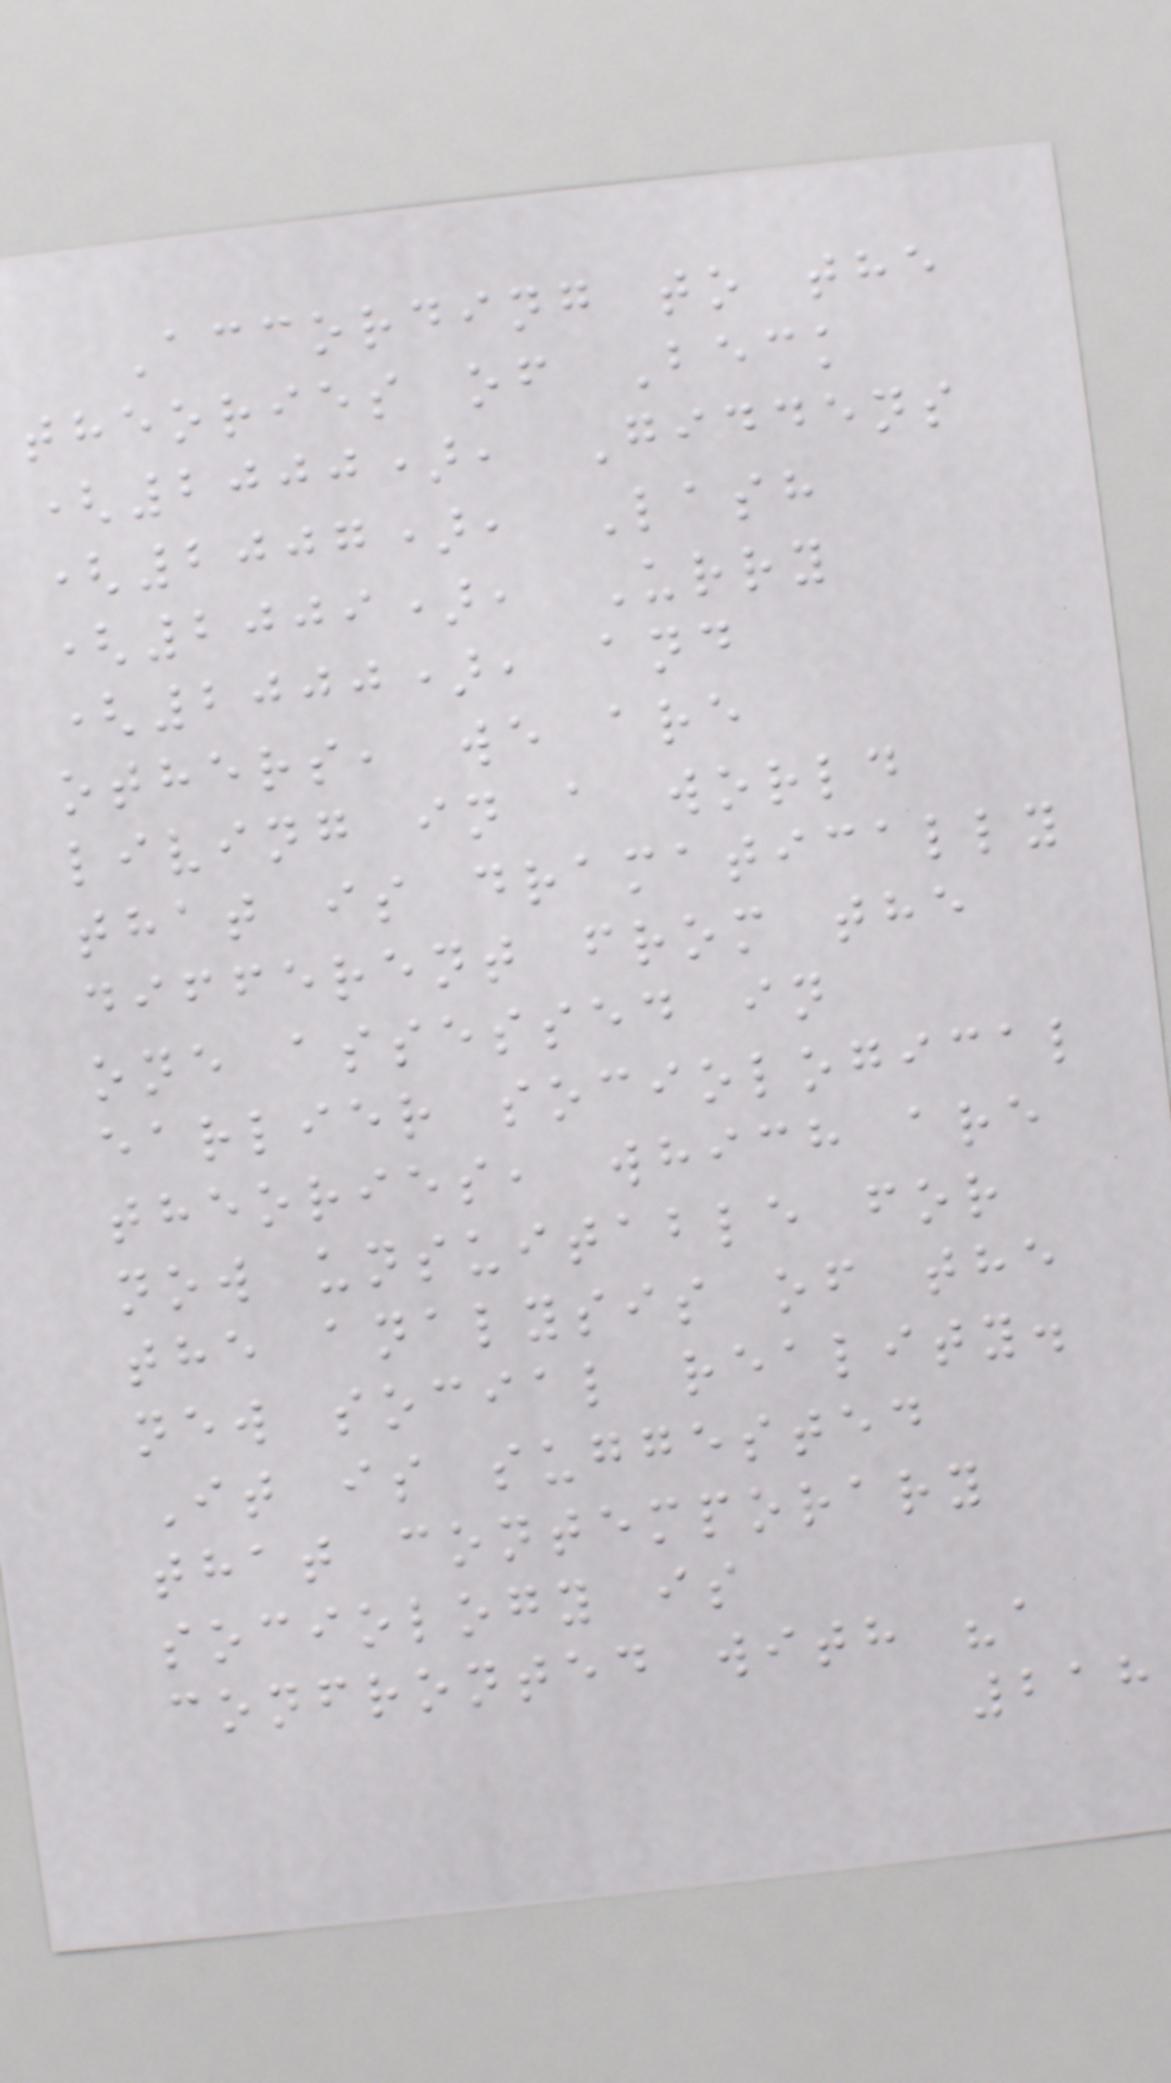According to the
theories of Beck
(2000), Giddens
(2007), Lash
(2009), Urry
(2000), and
others, we are
living in a world
that is dramatically
different from the
one assessed in
earlier sociological
theories, which are
now unsuitable for
the analysis of the
new social reality.
It is suggested
that contemporary
sociology is
confronted with "a
218
